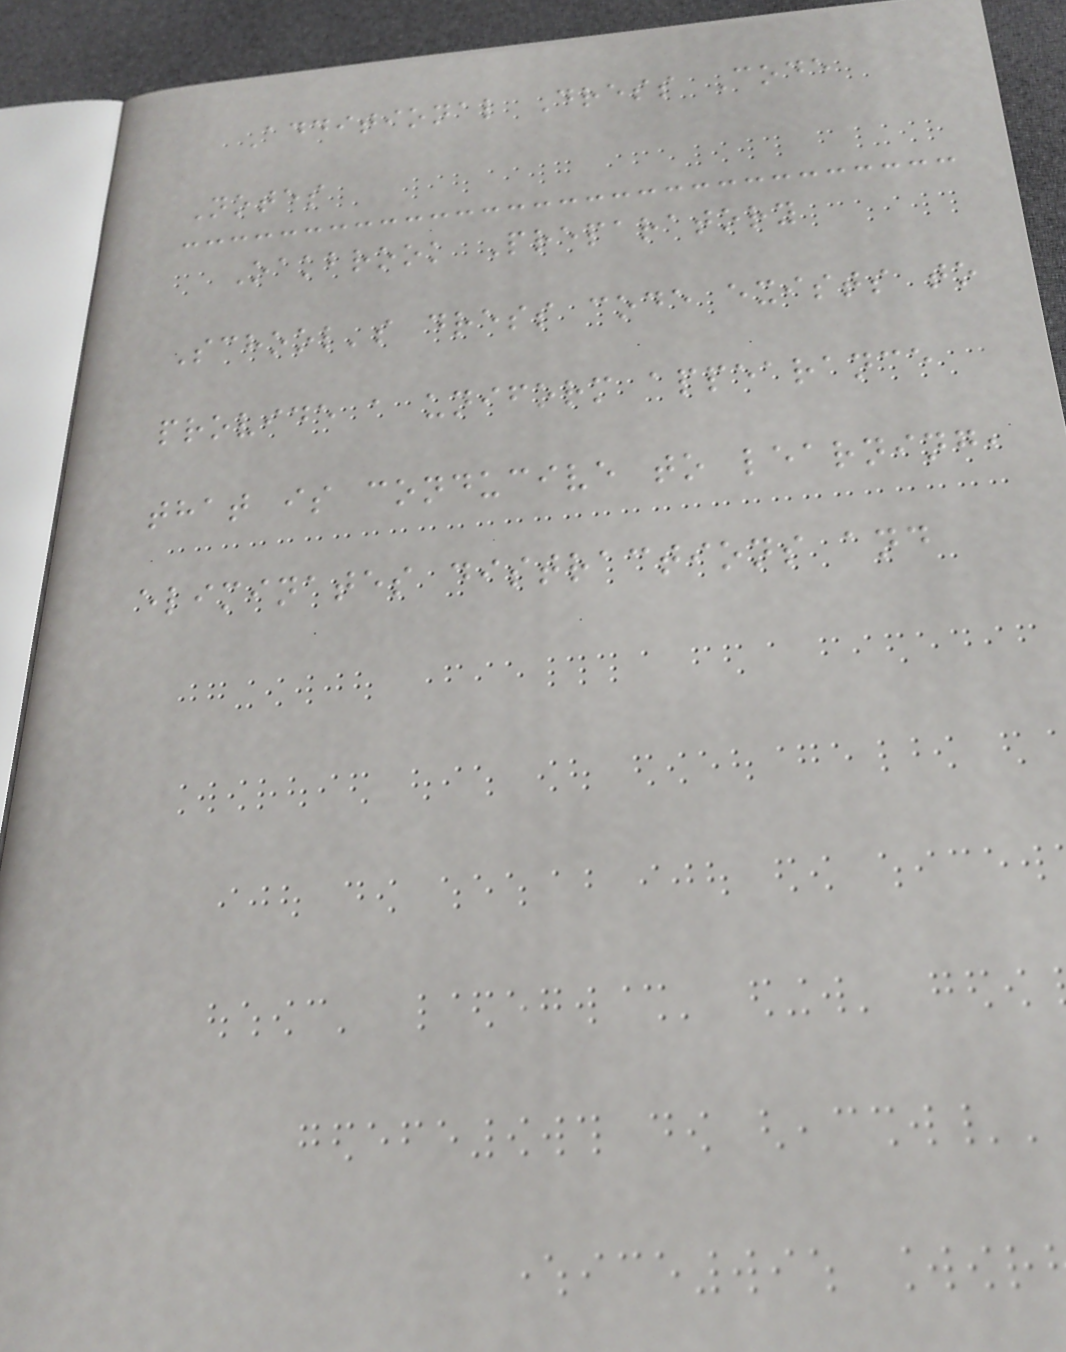Additional Dress Code
Notes
Oakbrook Preparatory
School's dress code exists to
provide a uniform appearance
that is conducive to learning,
eliminates distractions and
